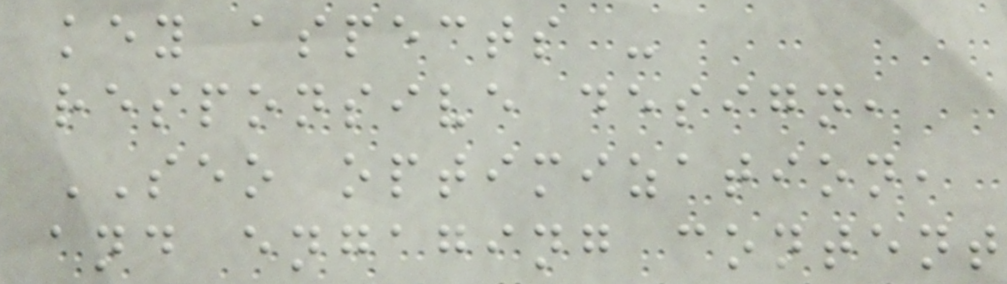key aspects -
responsive design,
SEO optimization,
and engaging content
